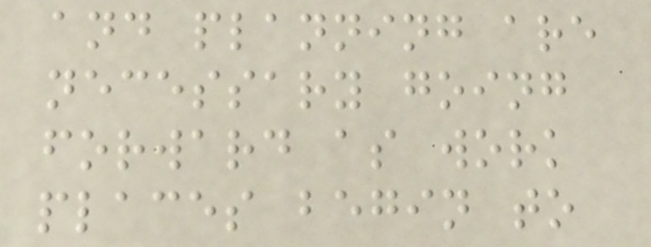and planning are
necessary going
forward as work
places begin to
